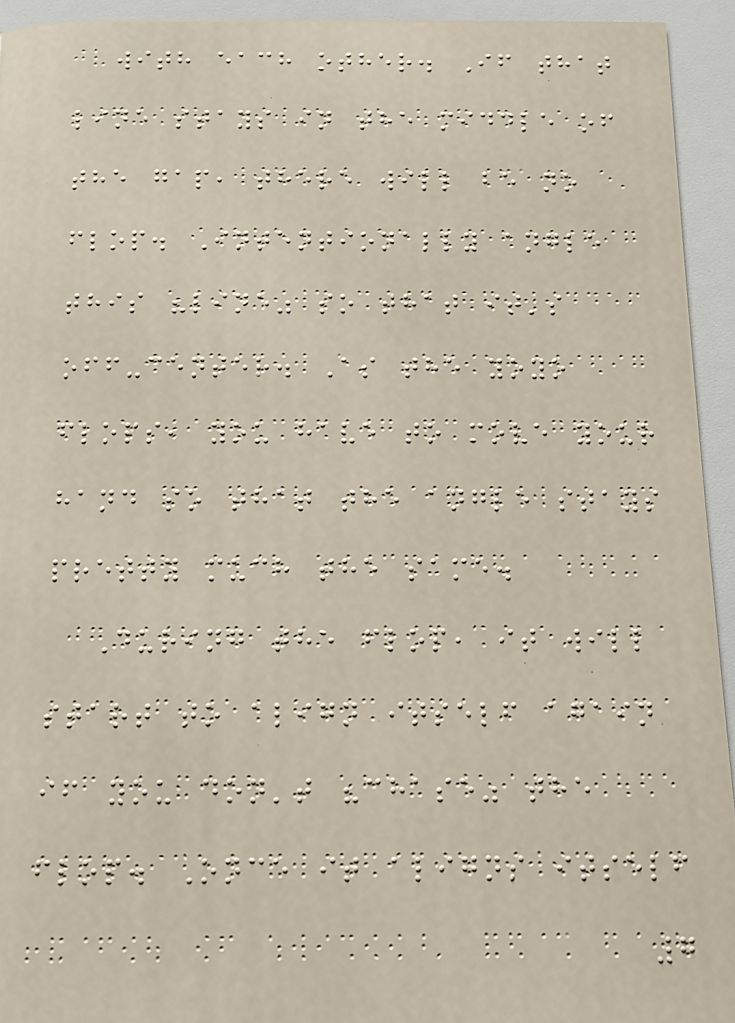with each other. If that
line stays in the middle of
the gap, there will be no
flop. Intentionally angle
this "line" so that it's
off-center. As the yoyo
flops, you have to move your
hand so that the angle stays
pretty much the same.
During the flop, it will
start to align itself again
if you don't "chase" the
flop. Once it aligns itself
7
